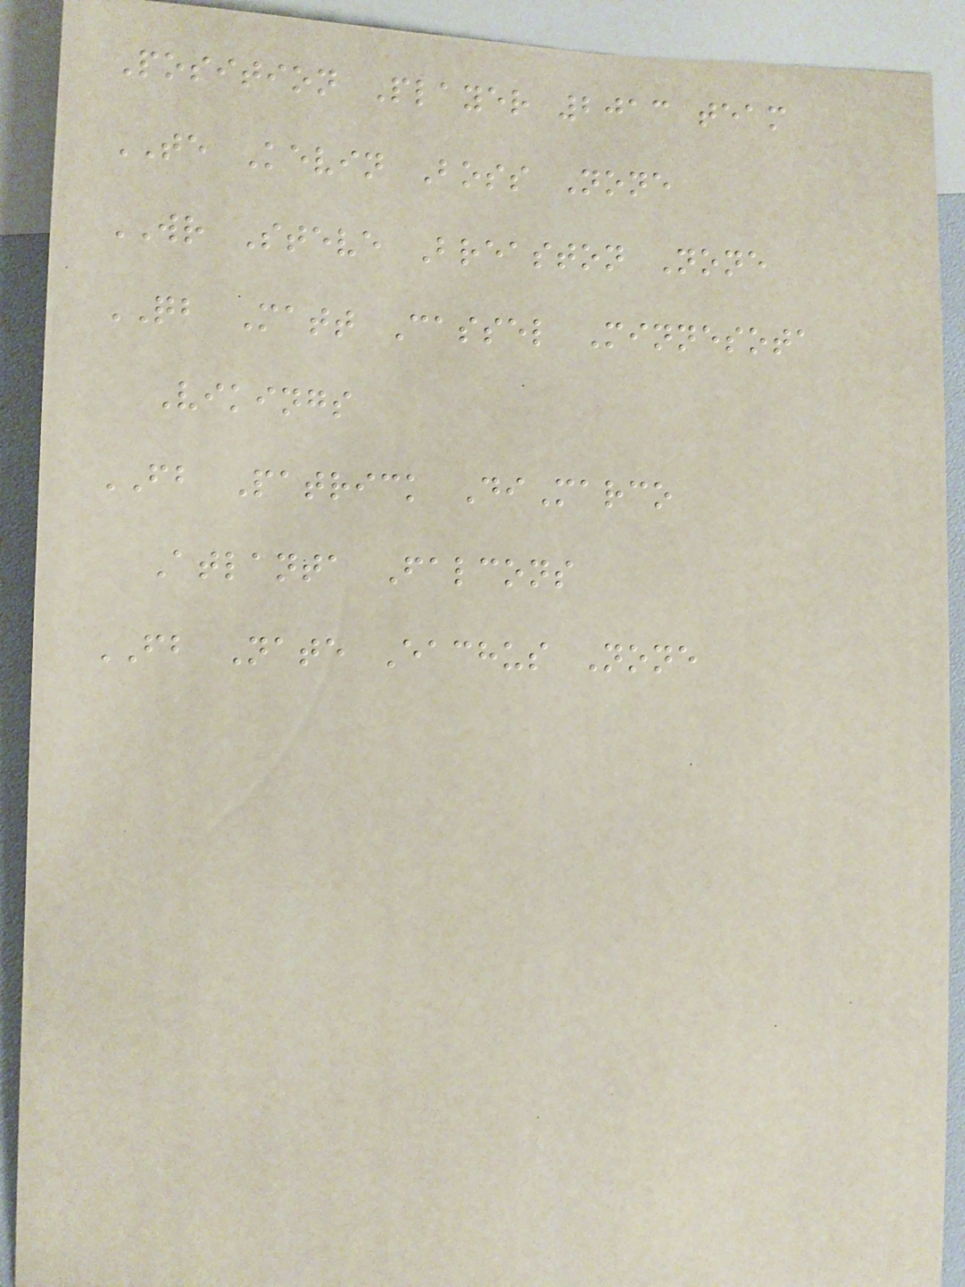Position Player 2013 team
TE Kevin Boss None
WR Steve Breaston None
QB Matt Cassel Minnesota
Vikings
FB Patrick DiMarco
Atlanta Falcons
FB Nate Eachus None
